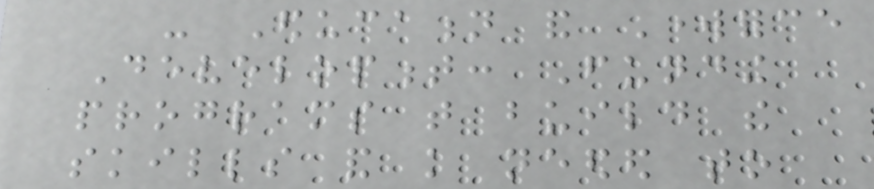- Education and Workforce
Development: Funding
programs that build the
skills and knowledge needed to
